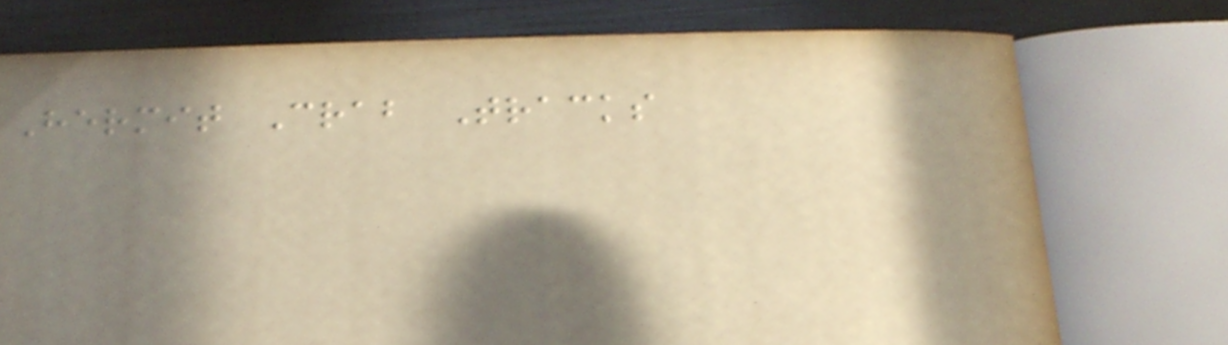Hermit Crab Tracks
